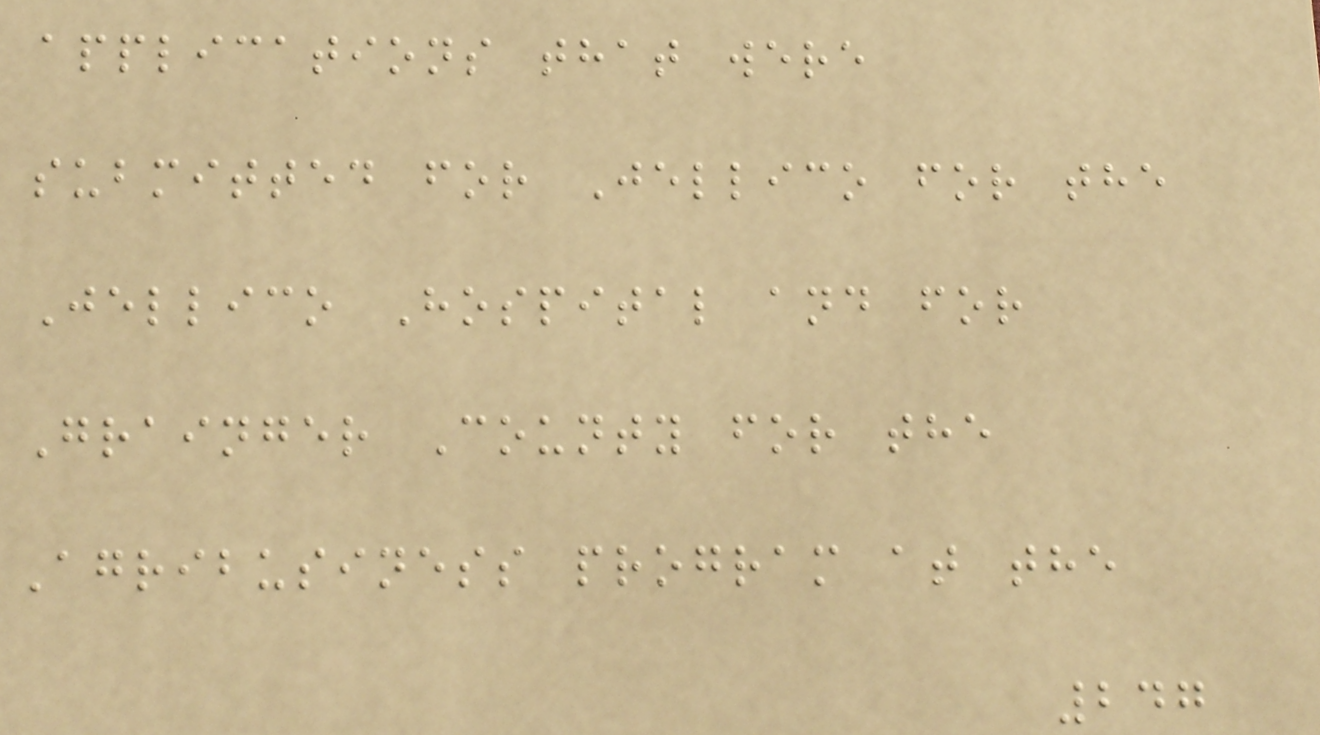applications that were
submitted for Jellico for the
Jellico Hospital and for
Grainger County for the
Agribusiness program at the
247
